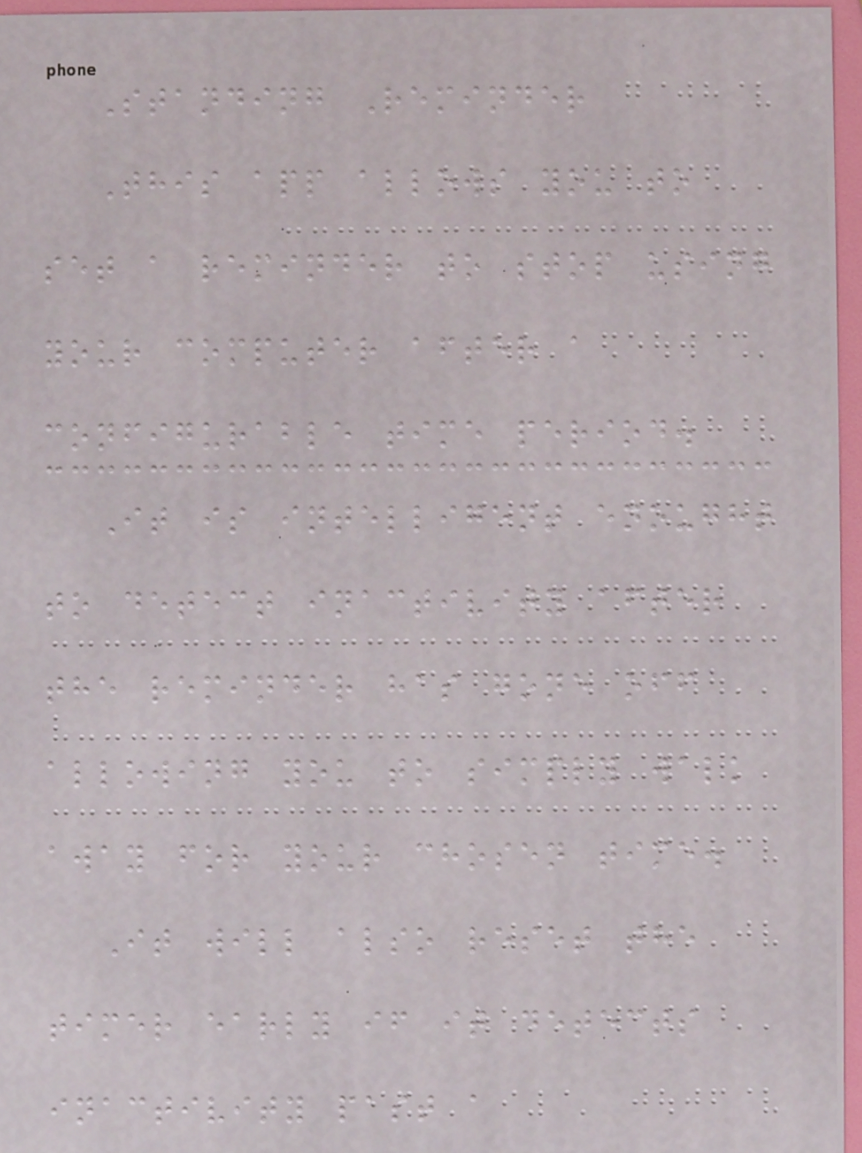Standing Reminder
This app allows you to
set a reminder to stop using
your computer after a
configurable time period.
It is intelligent enought
to detect inactivity after
the reminder has gone off
allowing you to simply walk
away for your chosen time.
It will also reset the
timer early if it detects
inactivity past a
